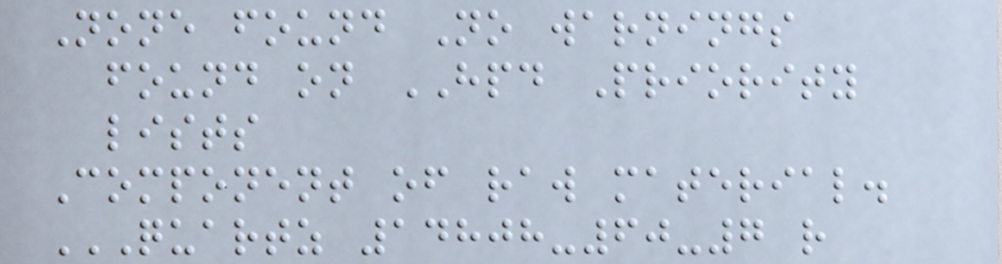None found No warnings
found on HPD Priority
lists
Component of raw material.
QUARTZ 14808-60-7 R
